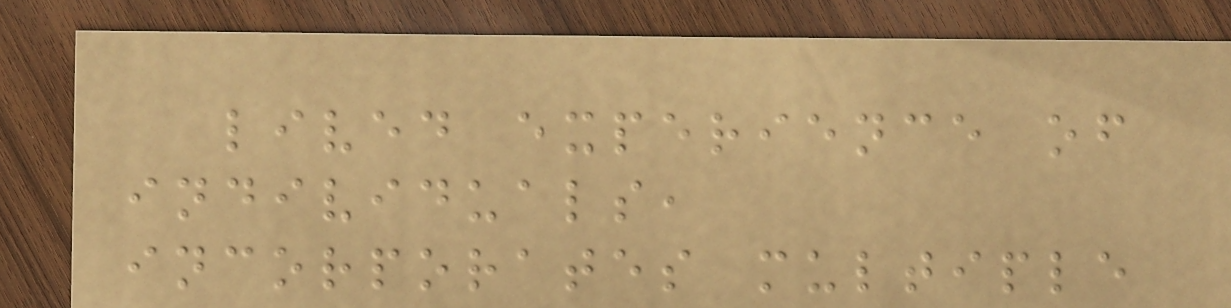lived experience of
individuals,
incorporates multiple
